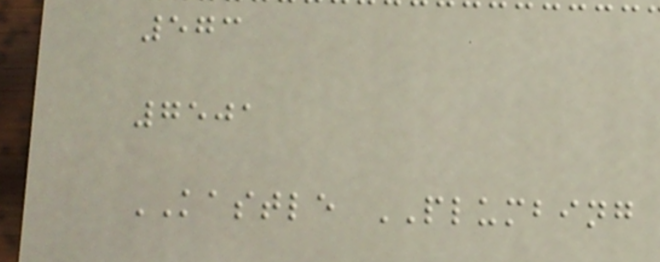573
7501
KASTLE PLUMBING
